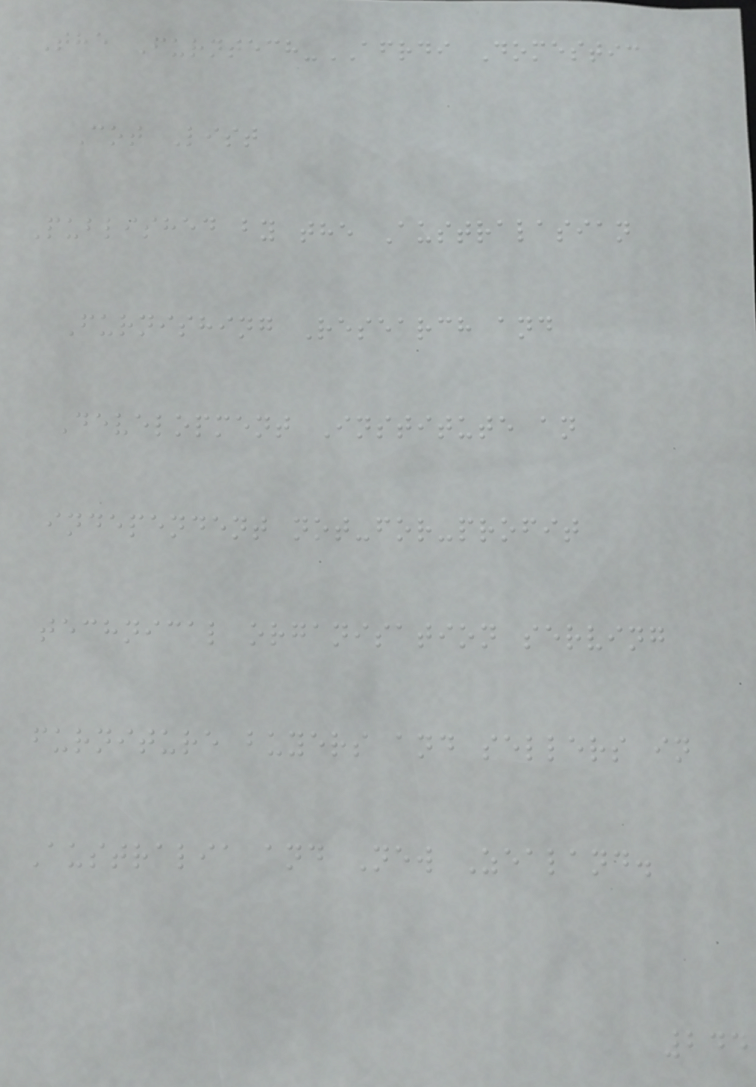The Furntech-AFRDI Domestic
Cot List
Published by the Australasian
Furnishing Research and
Development Institute an
independent not-for-profit
technical organisation serving
furniture buyers and sellers in
Australia and New Zealand.
244
